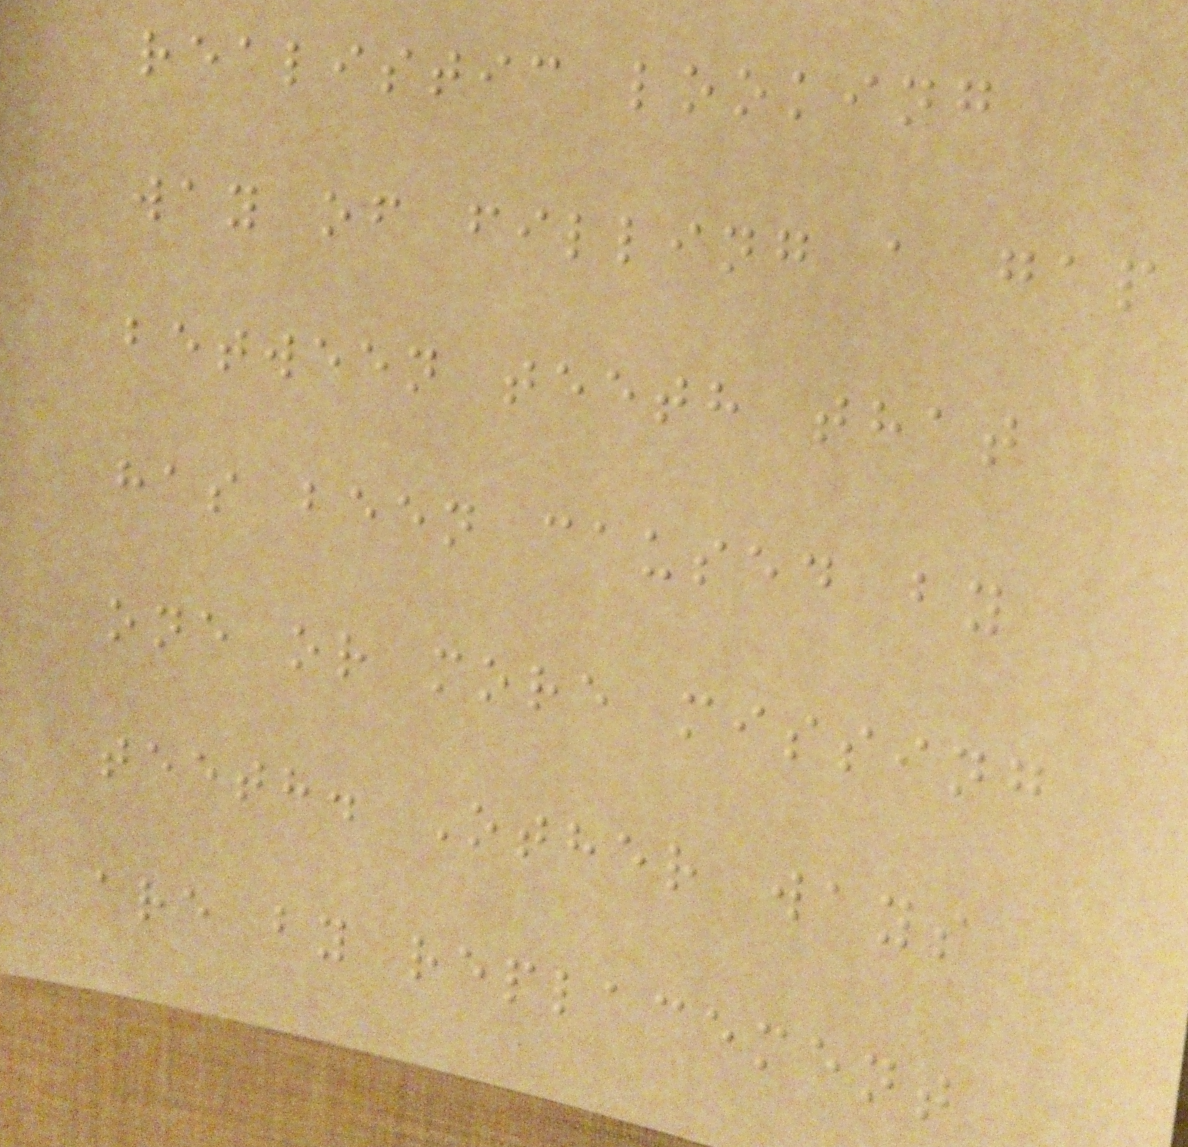realistic looking
way of filling a gap
between teeth that
has been caused by
one or more missing
teeth. Other ways
are by replacement
